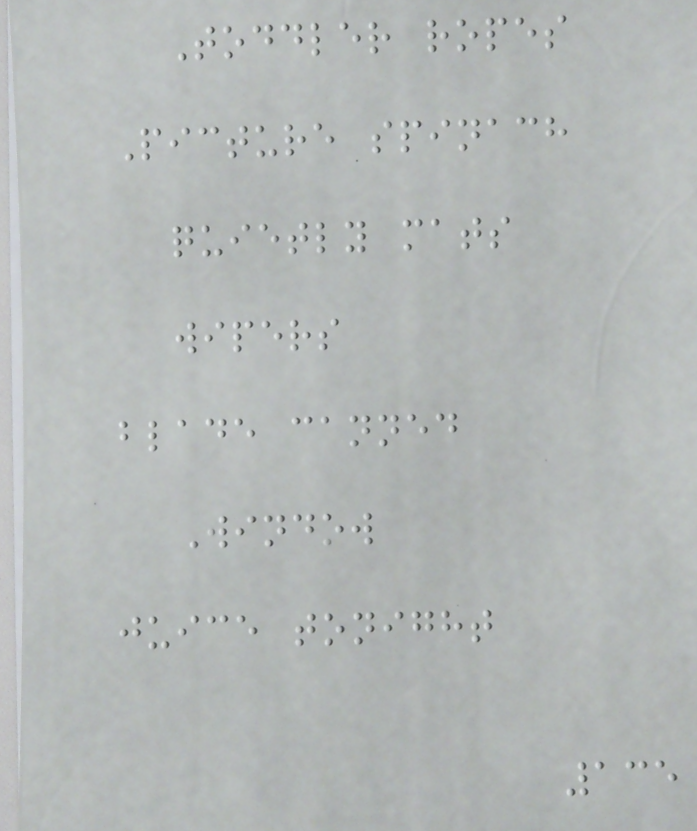Toddler ropes
Picture spinach
quietly mats
wipers
blade canned
Window
juice tonight
135
